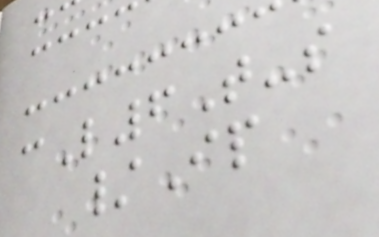cL6T-s
/Ip
